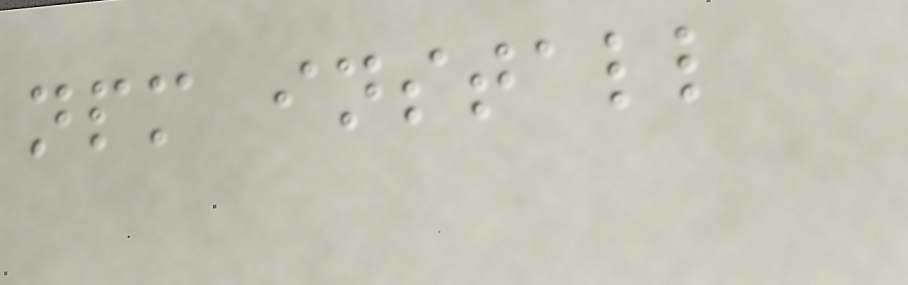npm install
